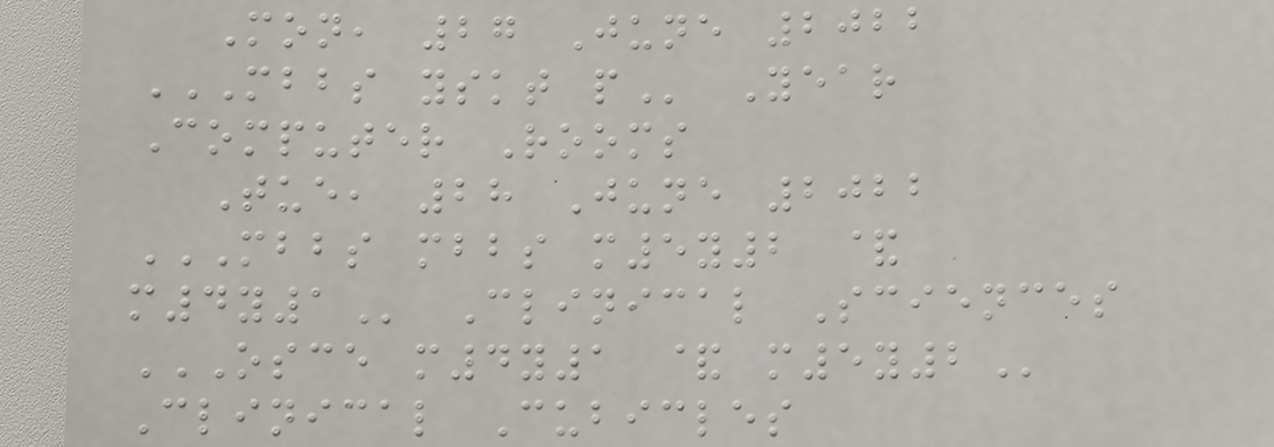Mon, 27 June 2022
MBBS YSKT P Year
Computer Rooms
Tue, 28 June 2022
MBBS MBBS M5Y2 &
M4Y1 Clinical Sciences
OSCE M4Y1 & M5Y2
Clinical Cubicles
